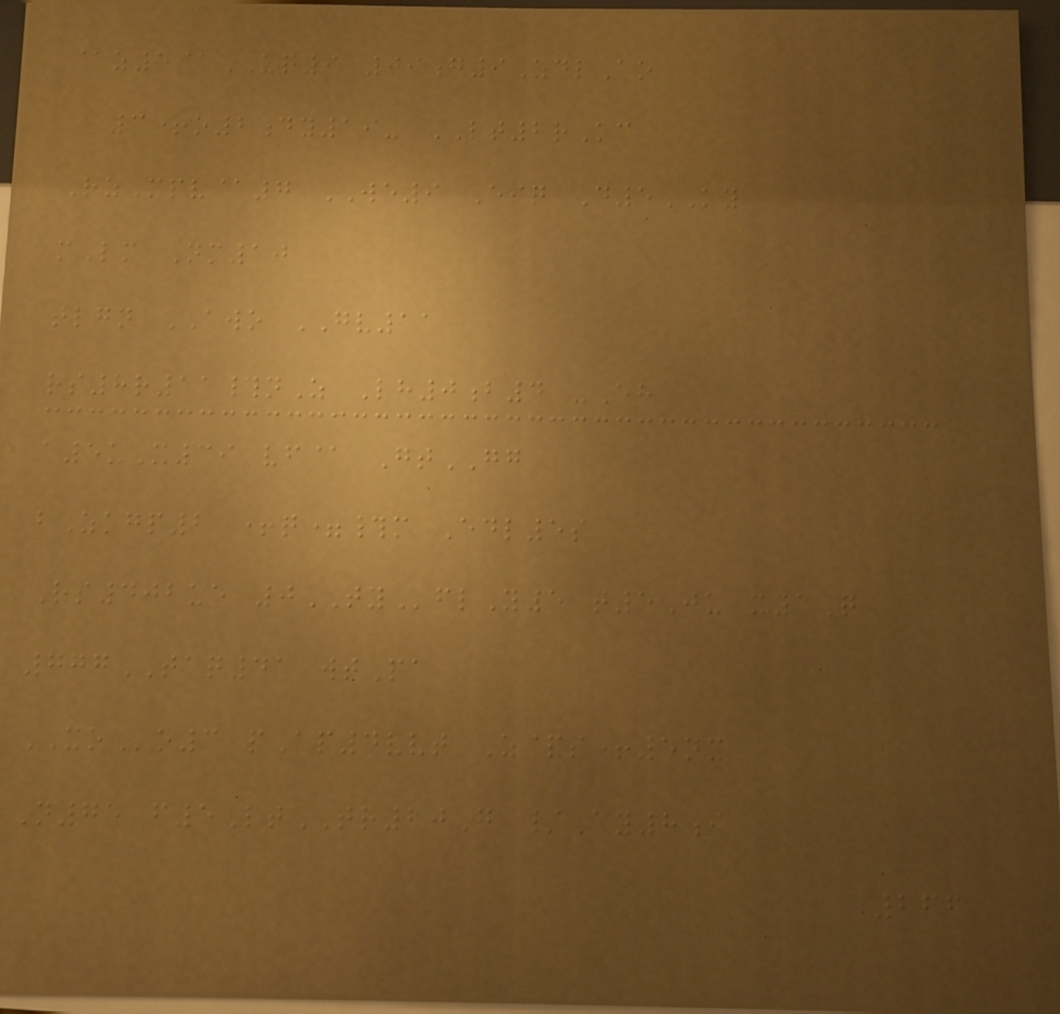@z5@UQ9 09g9ZdlAo
3+o2dy19- LT2rKc
RzMpv@7 WE9 Eiq D5KY
mLm Nm10
tlgn AWO GV11
rs8r11#nZ Lh0b4 -Eh
a5uX39 vf@ GtGG
bZkgp2 +q=#m Edl5s
Rs402ue 0TYflY5 t5Ju x1Q
777TAQ41 wtPa
XOo3 pAp4vvt Z&s+5nx
N75 f5LtTR20G /Ay8i
266
